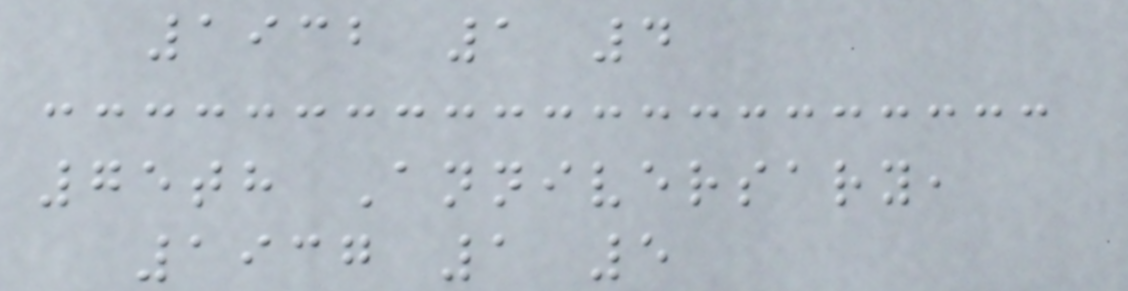1932 1 4
75th Anniversary,
1937 1 5
